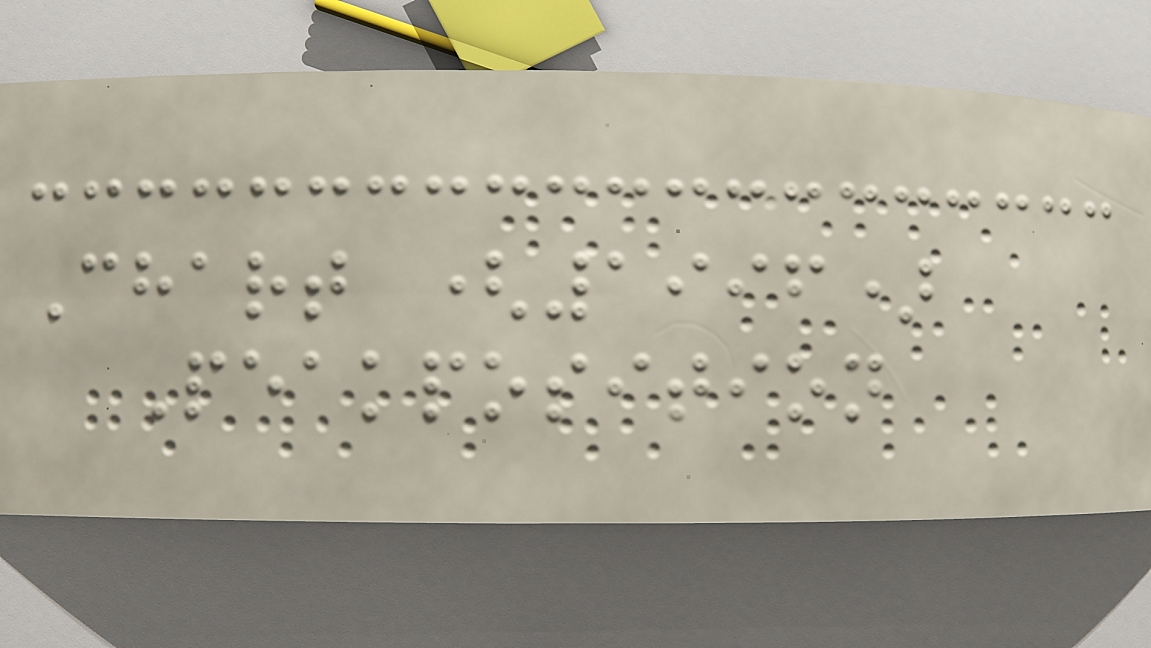Chart (1996)
Peakposition
